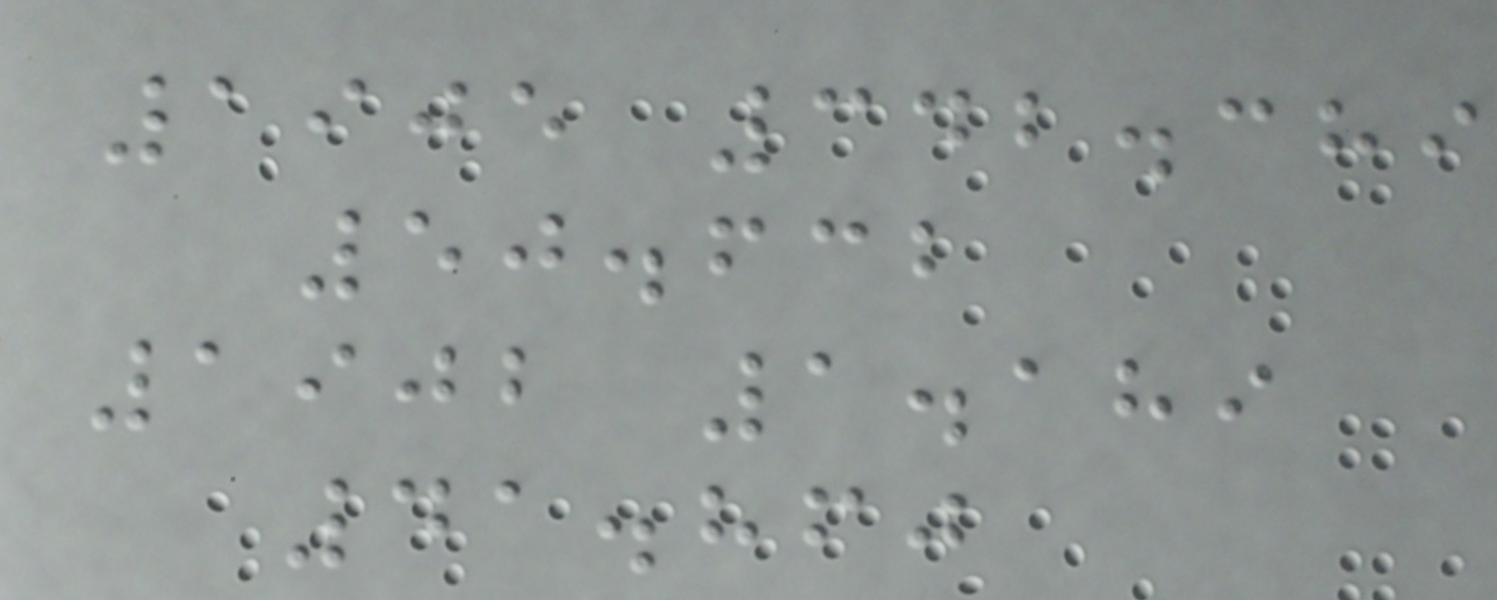1905 342.389
50.632
1902 1.189
41.860
